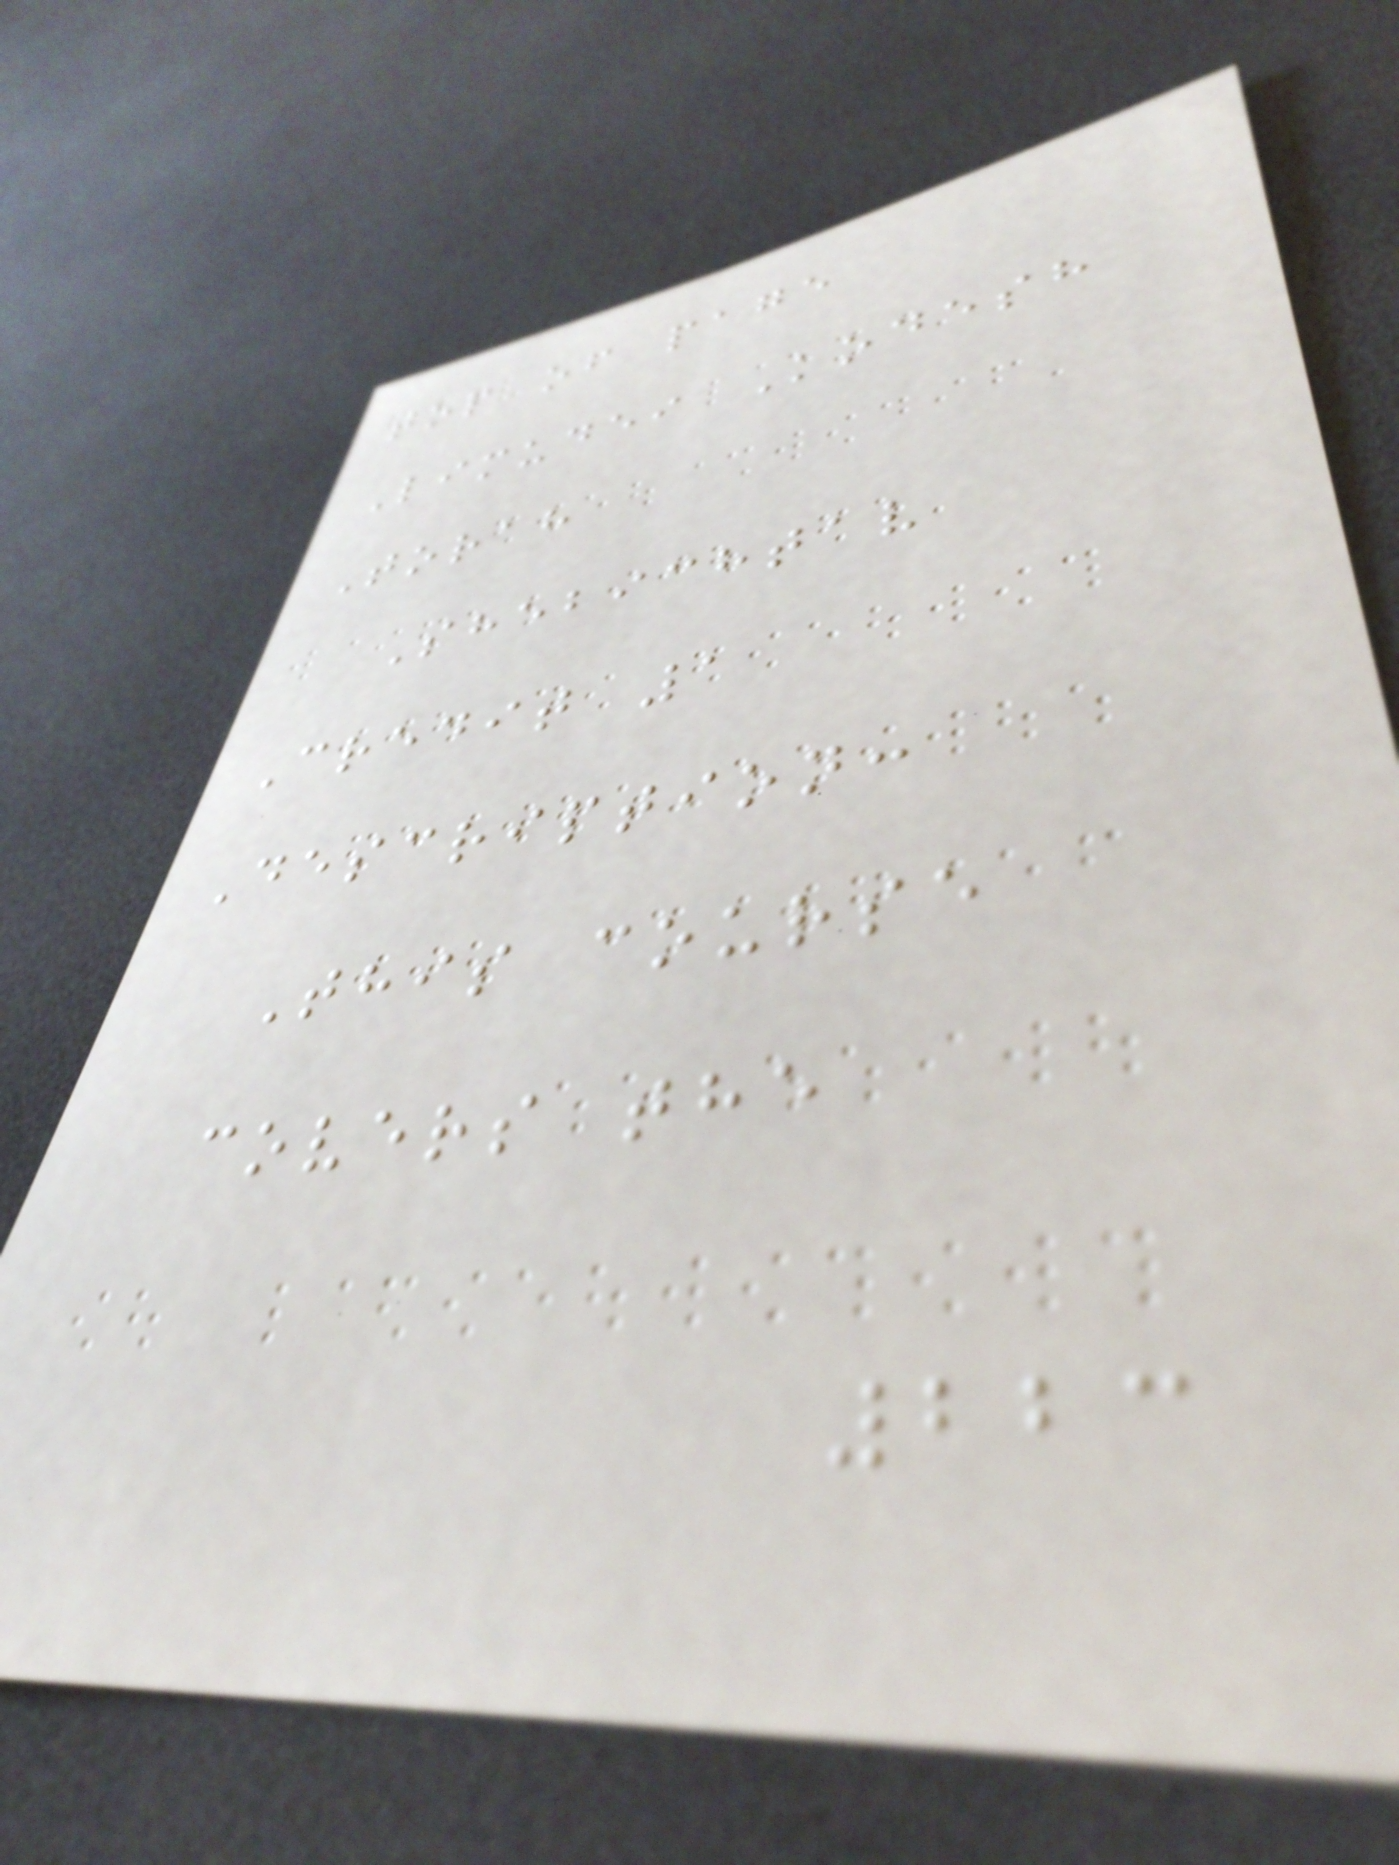top of page
Limudei Kodesh
Torah
Shebichtav
Credit 1
Description:
This course
covers the
223
